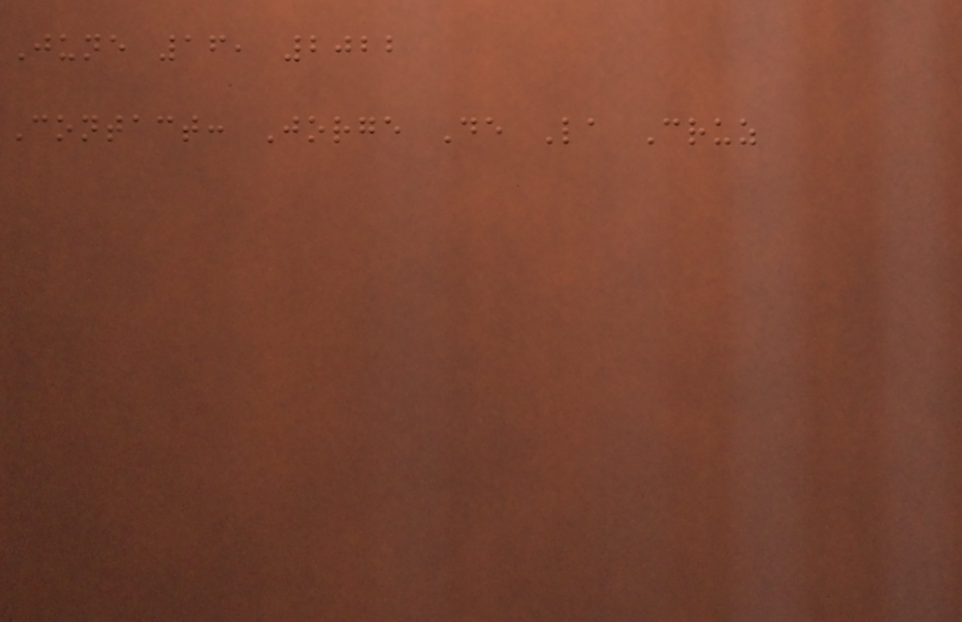June 16, 2022
Contact: Jorge De La Cruz
